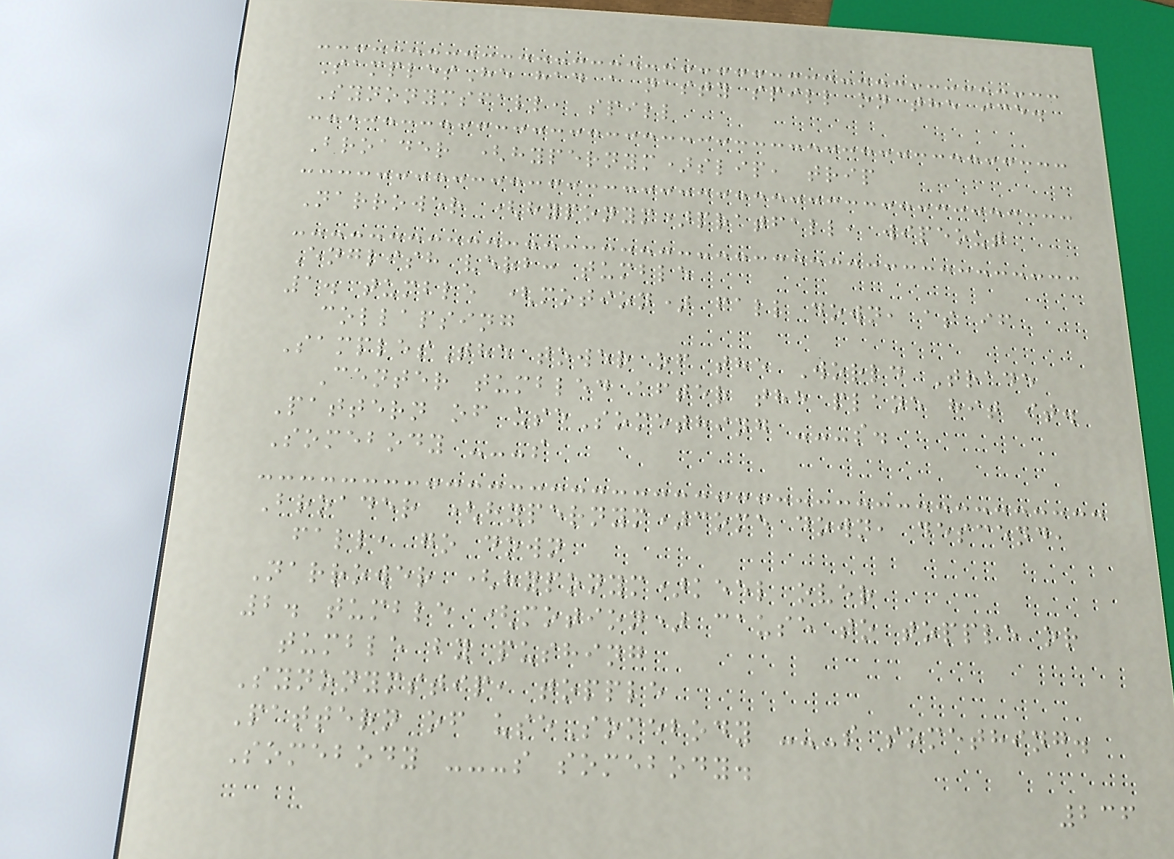SamplesHe had a nasty spill on the ice.
Synonymsfall, spill
Broader (hypernym)slip, trip
Narrower (hyponym)pratfall, wipeout
English verb: tumble
1. tumble (motion) fall down, as if
collapsing
SamplesThe tower of the World Trade
Center tumbled after the plane hit it.
Pattern of useSomething ---s.
Somebody ---s
Broader (hypernym)come down, descend,
fall, go down
Narrower (hyponym)keel over
2. tumble (motion) cause to topple or
tumble by pushing
Synonymstip, topple
Pattern of useSomebody ---s something.
Somebody ---s somebody.
236
